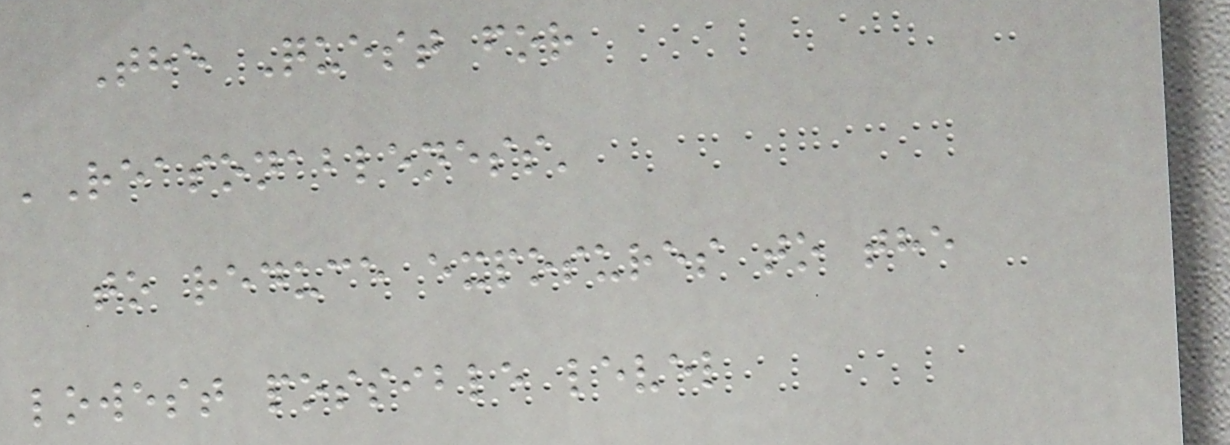The Quest for
'Reasonableness'
to reduce exposures to the
lowest possible level
